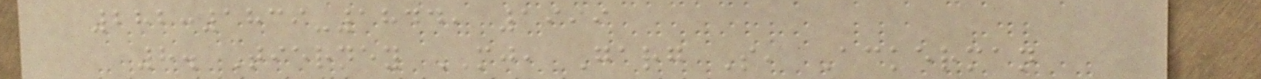282:1839-1844, 1999
8. Tierney MJ, Garg S, Ackerman
